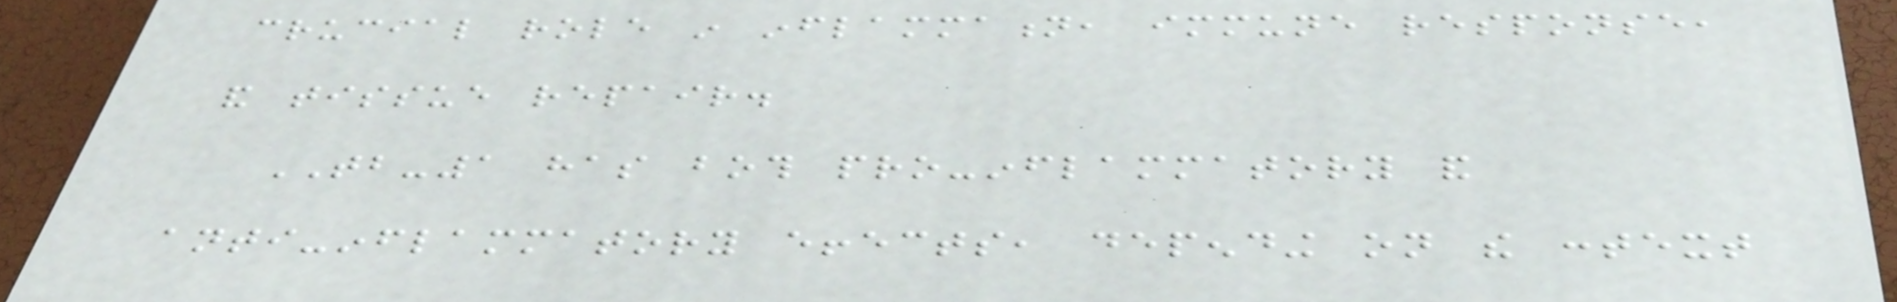crucial role in inflammation, immune response,
and tissue repair.
TB-1 has both pro-inflammatory and
anti-inflammatory effects, depending on the context
